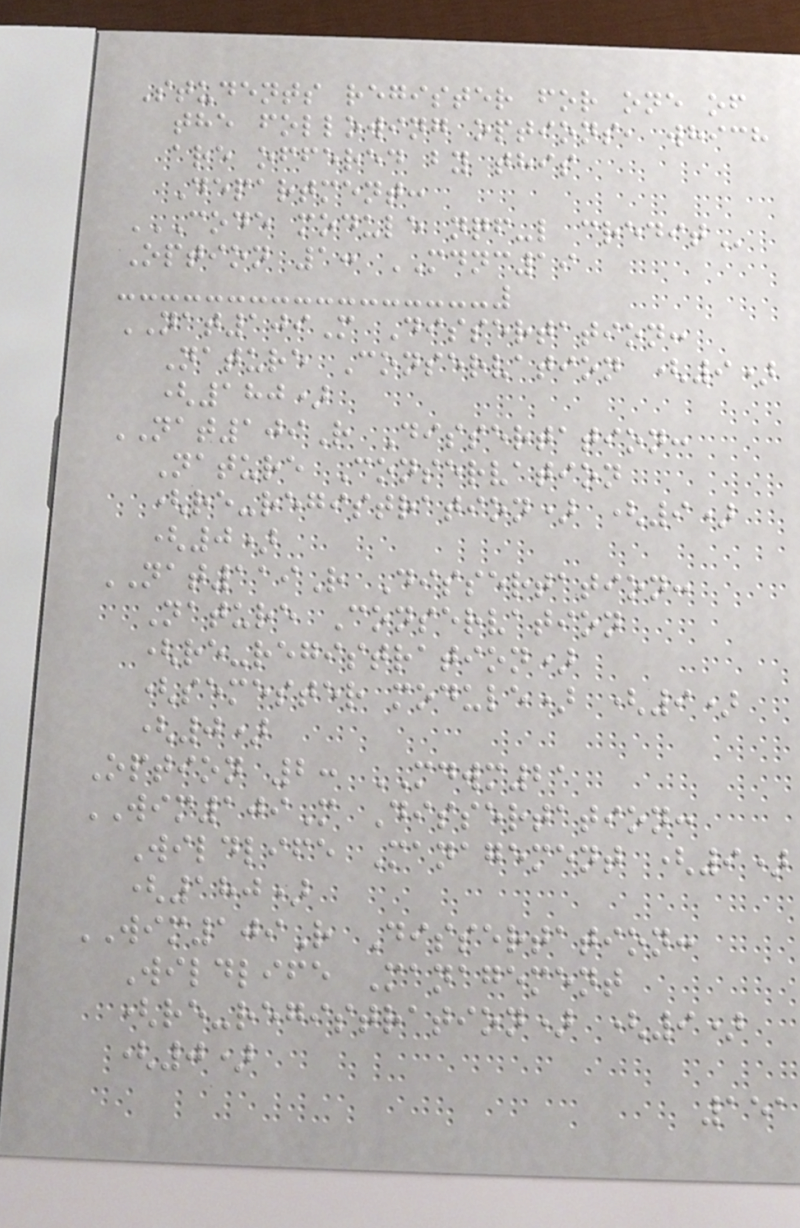Students register for one of
the following options, which
are offered by this
Department:
CODE MODULE NQF-L CREDIT
Option 1: MDNC19
NAT109M Dissertation:
Nature Conservation (9)
(180)
NAT109R Dissertation:
Nature Conservation
(re-registration) (9)
(0)
NAT119R Dissertation:
Nature Conservation
(re-registration)
(semester module) (9)
(0)
Option 2: MDWM21
WIM109M Dissertation:
Wildlife Management (9)
(180)
WIM109R Dissertation:
Wildlife Management
(re-registration) (9)
(0)
151
